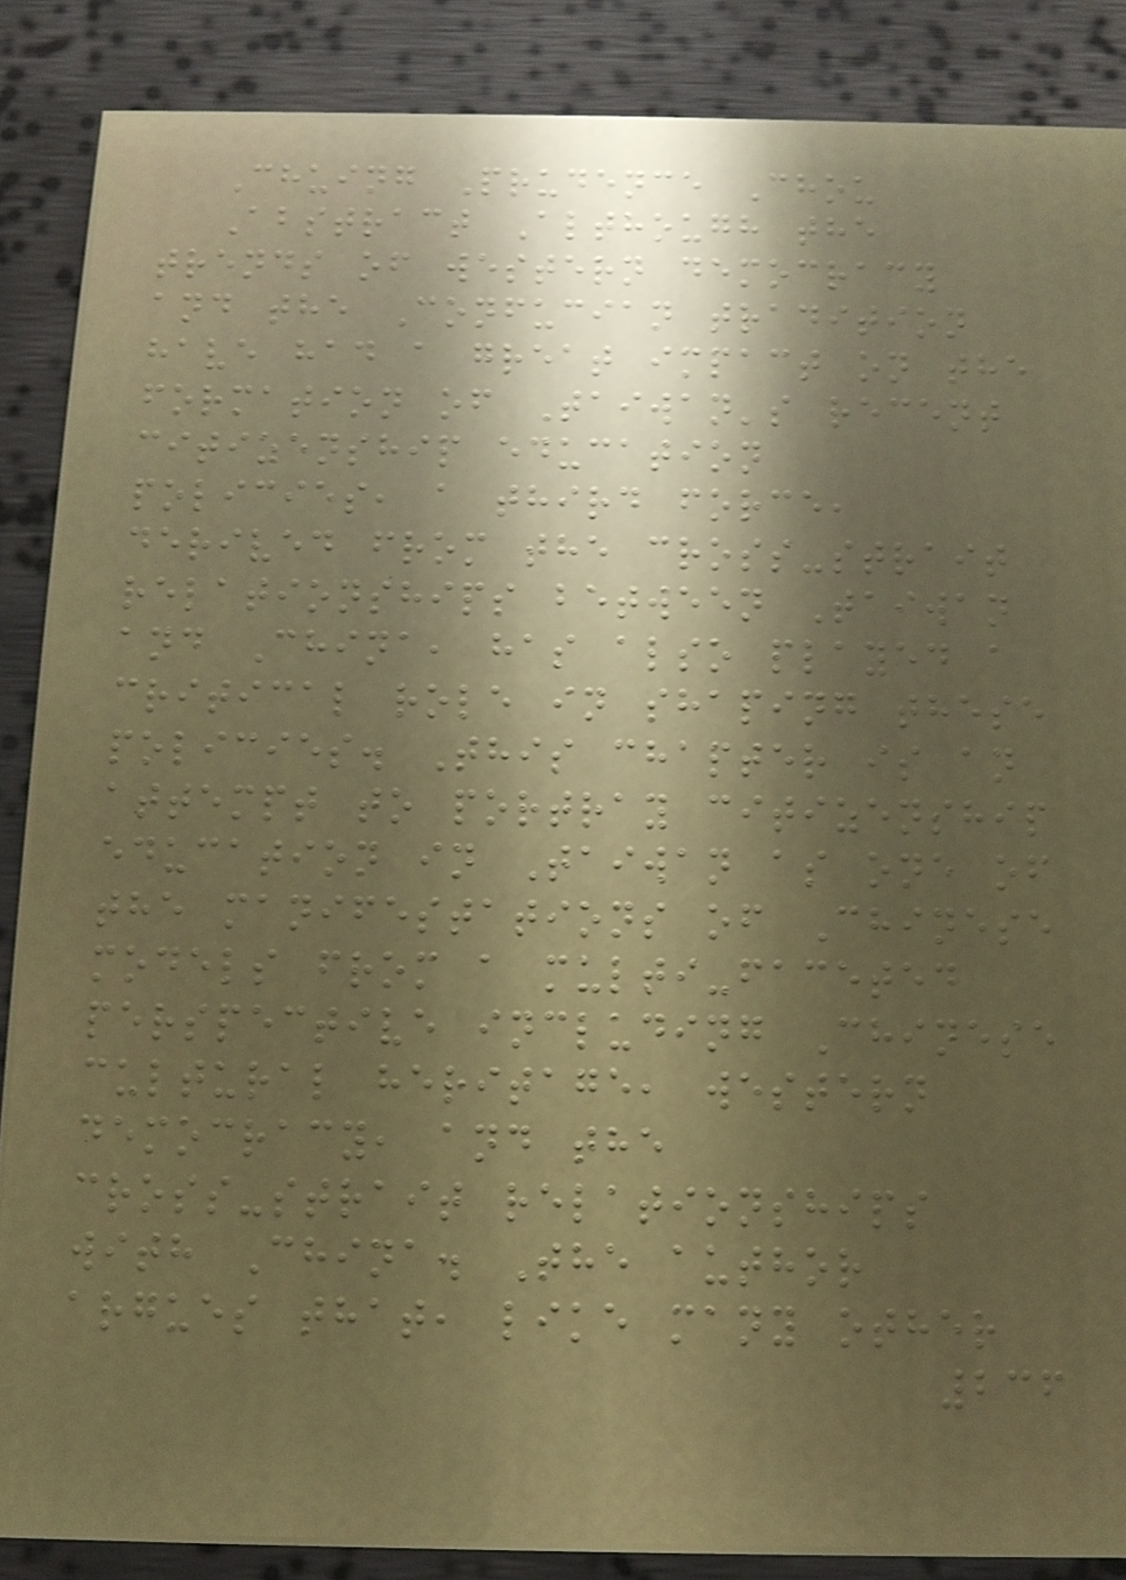Chuing Prudence Chou
Abstract Although the
trends of western democracy
and the Confucian tradition
have had a great impact on the
formation of Taiwan's recent
citizenship education
policies, a third force,
derived from the cross-strait
relationships between Taiwan
and China, has also played a
critical role in shaping these
policies. This chapter is an
attempt to portray citizenship
education in Taiwan as one of
the manifestations of Chinese
models from a multi-faceted
perspective including Chinese
cultural heritage, western
democracy, and the
cross-strait relationships
with China. The author
argues that, like many other
236
